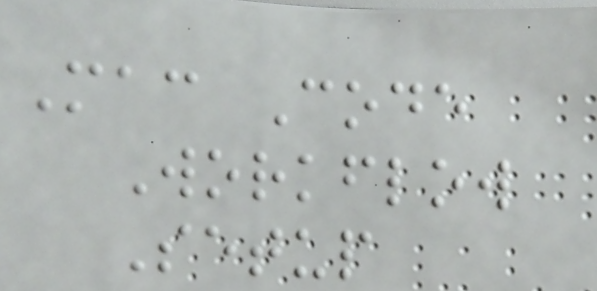Mac Code
Workflow
Setup
